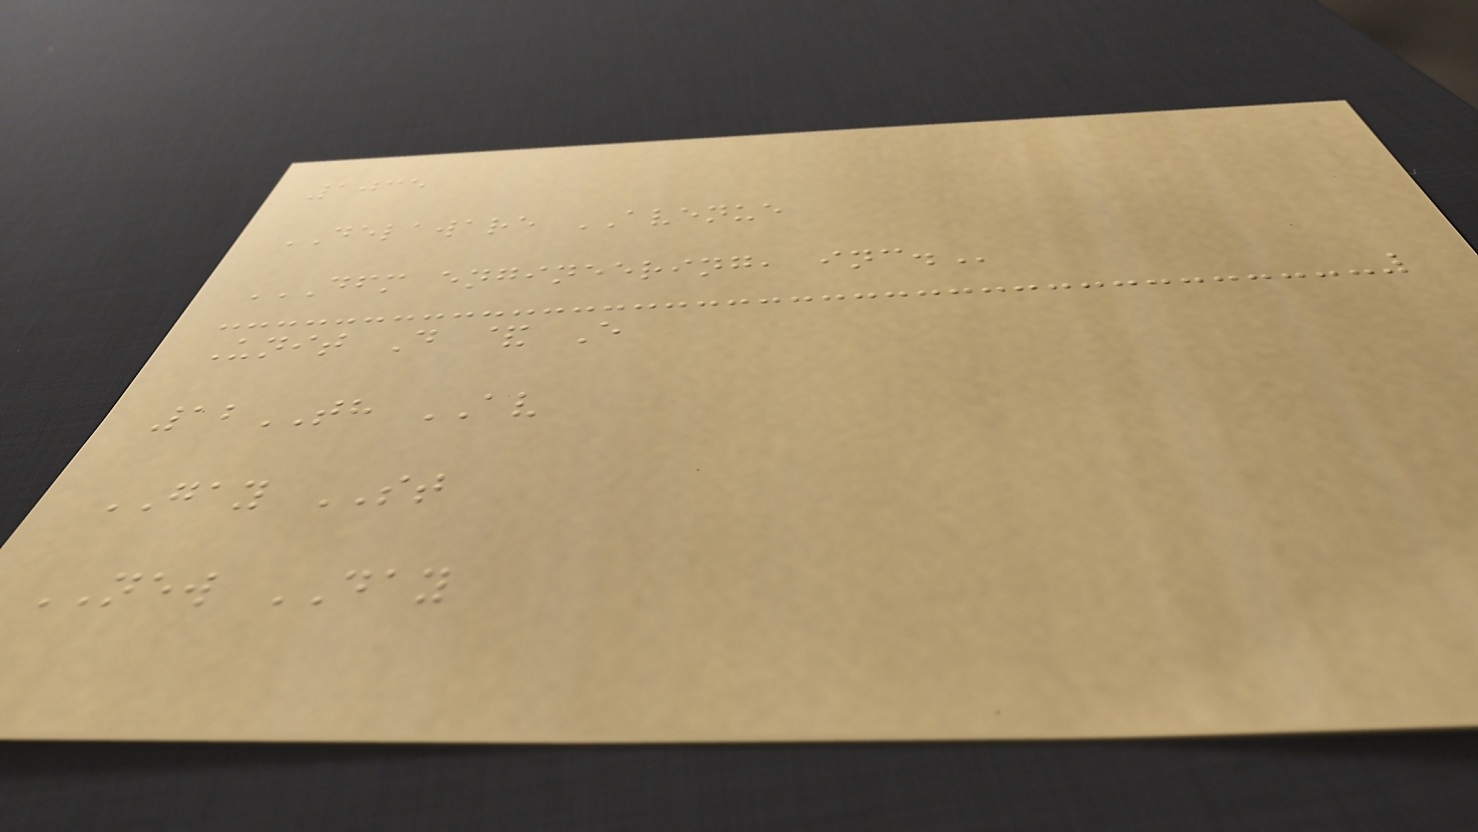1035
DELAWARE AVENUE
DFM ENGINEERING, INC.
Unit D & E
12TH AV
GAY ST
NEW DAY
